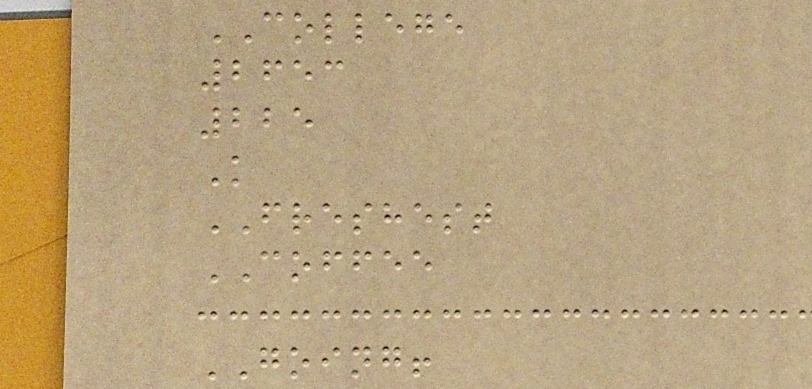COLLEGE
2653
225
K
FRESHEST
COFFEE
GOING!
